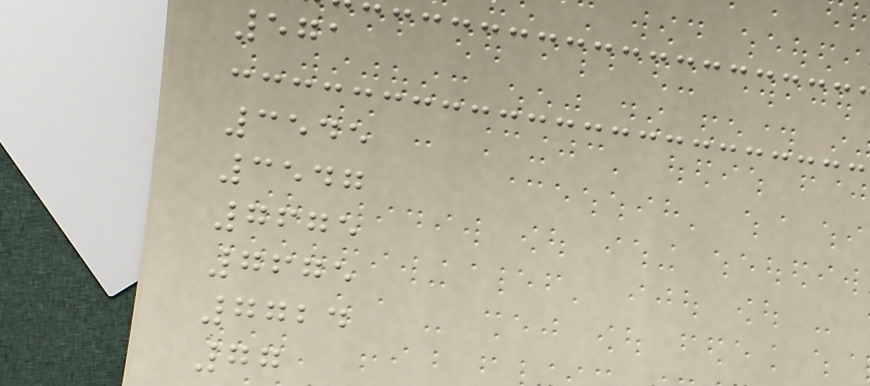571
3545
3547
7675
7675
7724
77
